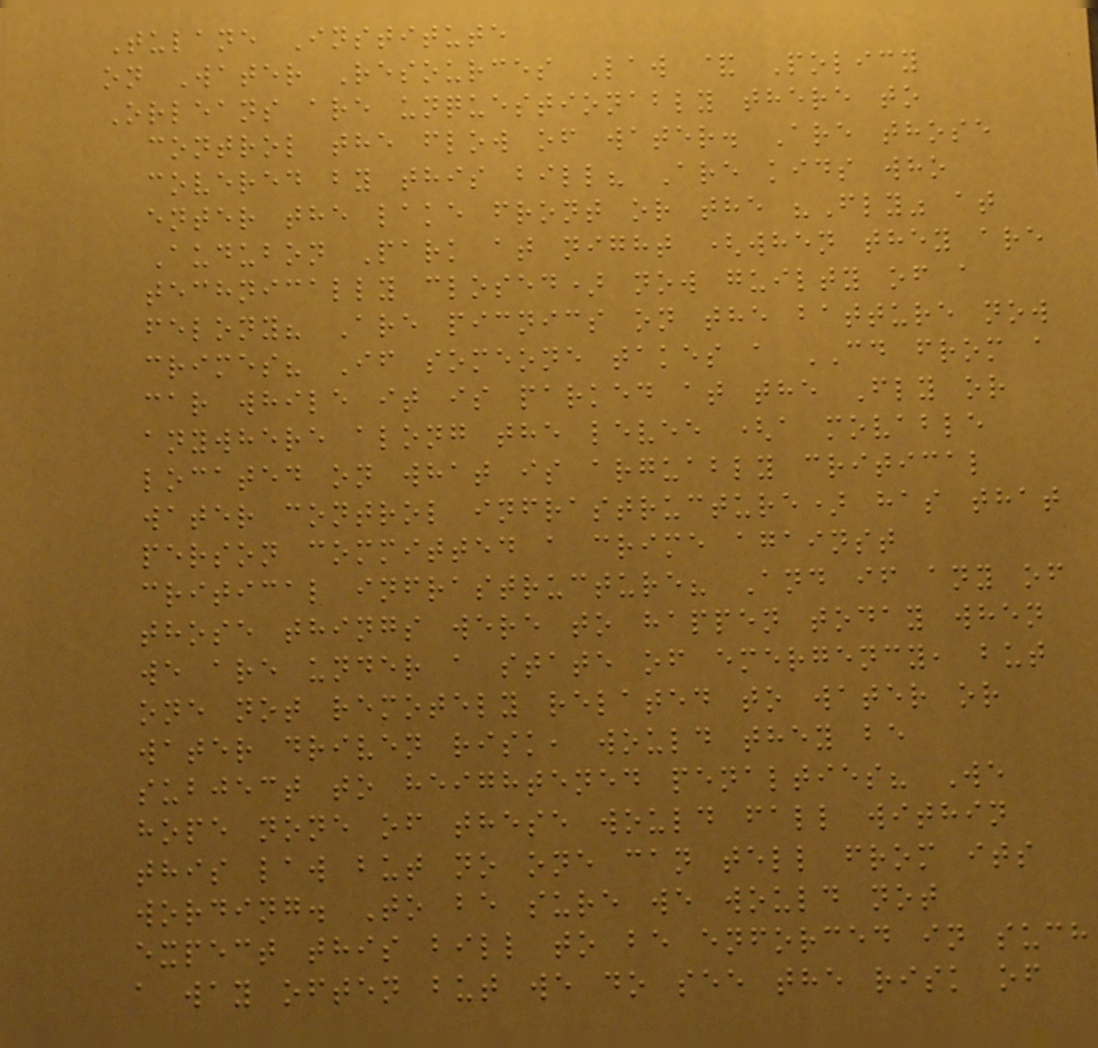Tulane Institute
on Water Resources Law & Policy
Orleans are unquestionably there to
control the flow of water. Are those
covered by this bill? Are kids who
enter the lake front or the "Fly" at
Audubon Park at night (when they are
technically closed) now guilty of a
felony? Are picnics on the batture now
crimes? If someone takes a CD from a
car while it is parked at the Fly or
anywhere along the levee (a movable
located on what is arguably critical
water control infrastructure) has that
person committed a crime against
critical infrastructure? And if any of
those things were to happen today when
we are under a state of emergency, but
one not remotely related to water or
water driven risk, would they be
subject to heightened penalties? We
hope none of these would fall within
this law but no one can tell from its
wording. To be sure we would not
expect this bill to be enforced in such
a way often but we do see the risk of
